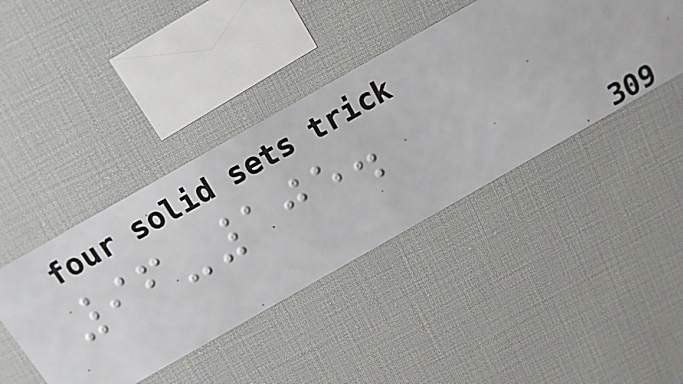96-105.
